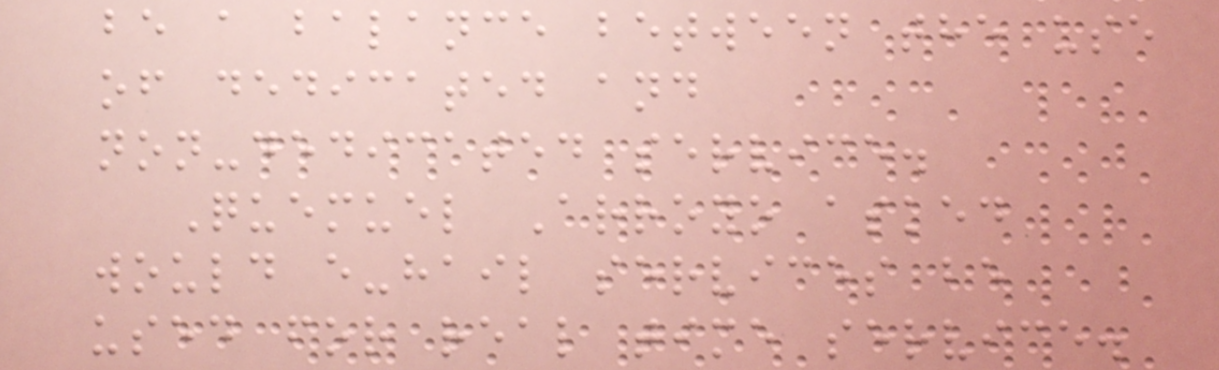be a balance between the use
of dedicated and
non-dedicated service.
Quemuel Arroyo asked
would e-hail services be
used for real time service.
